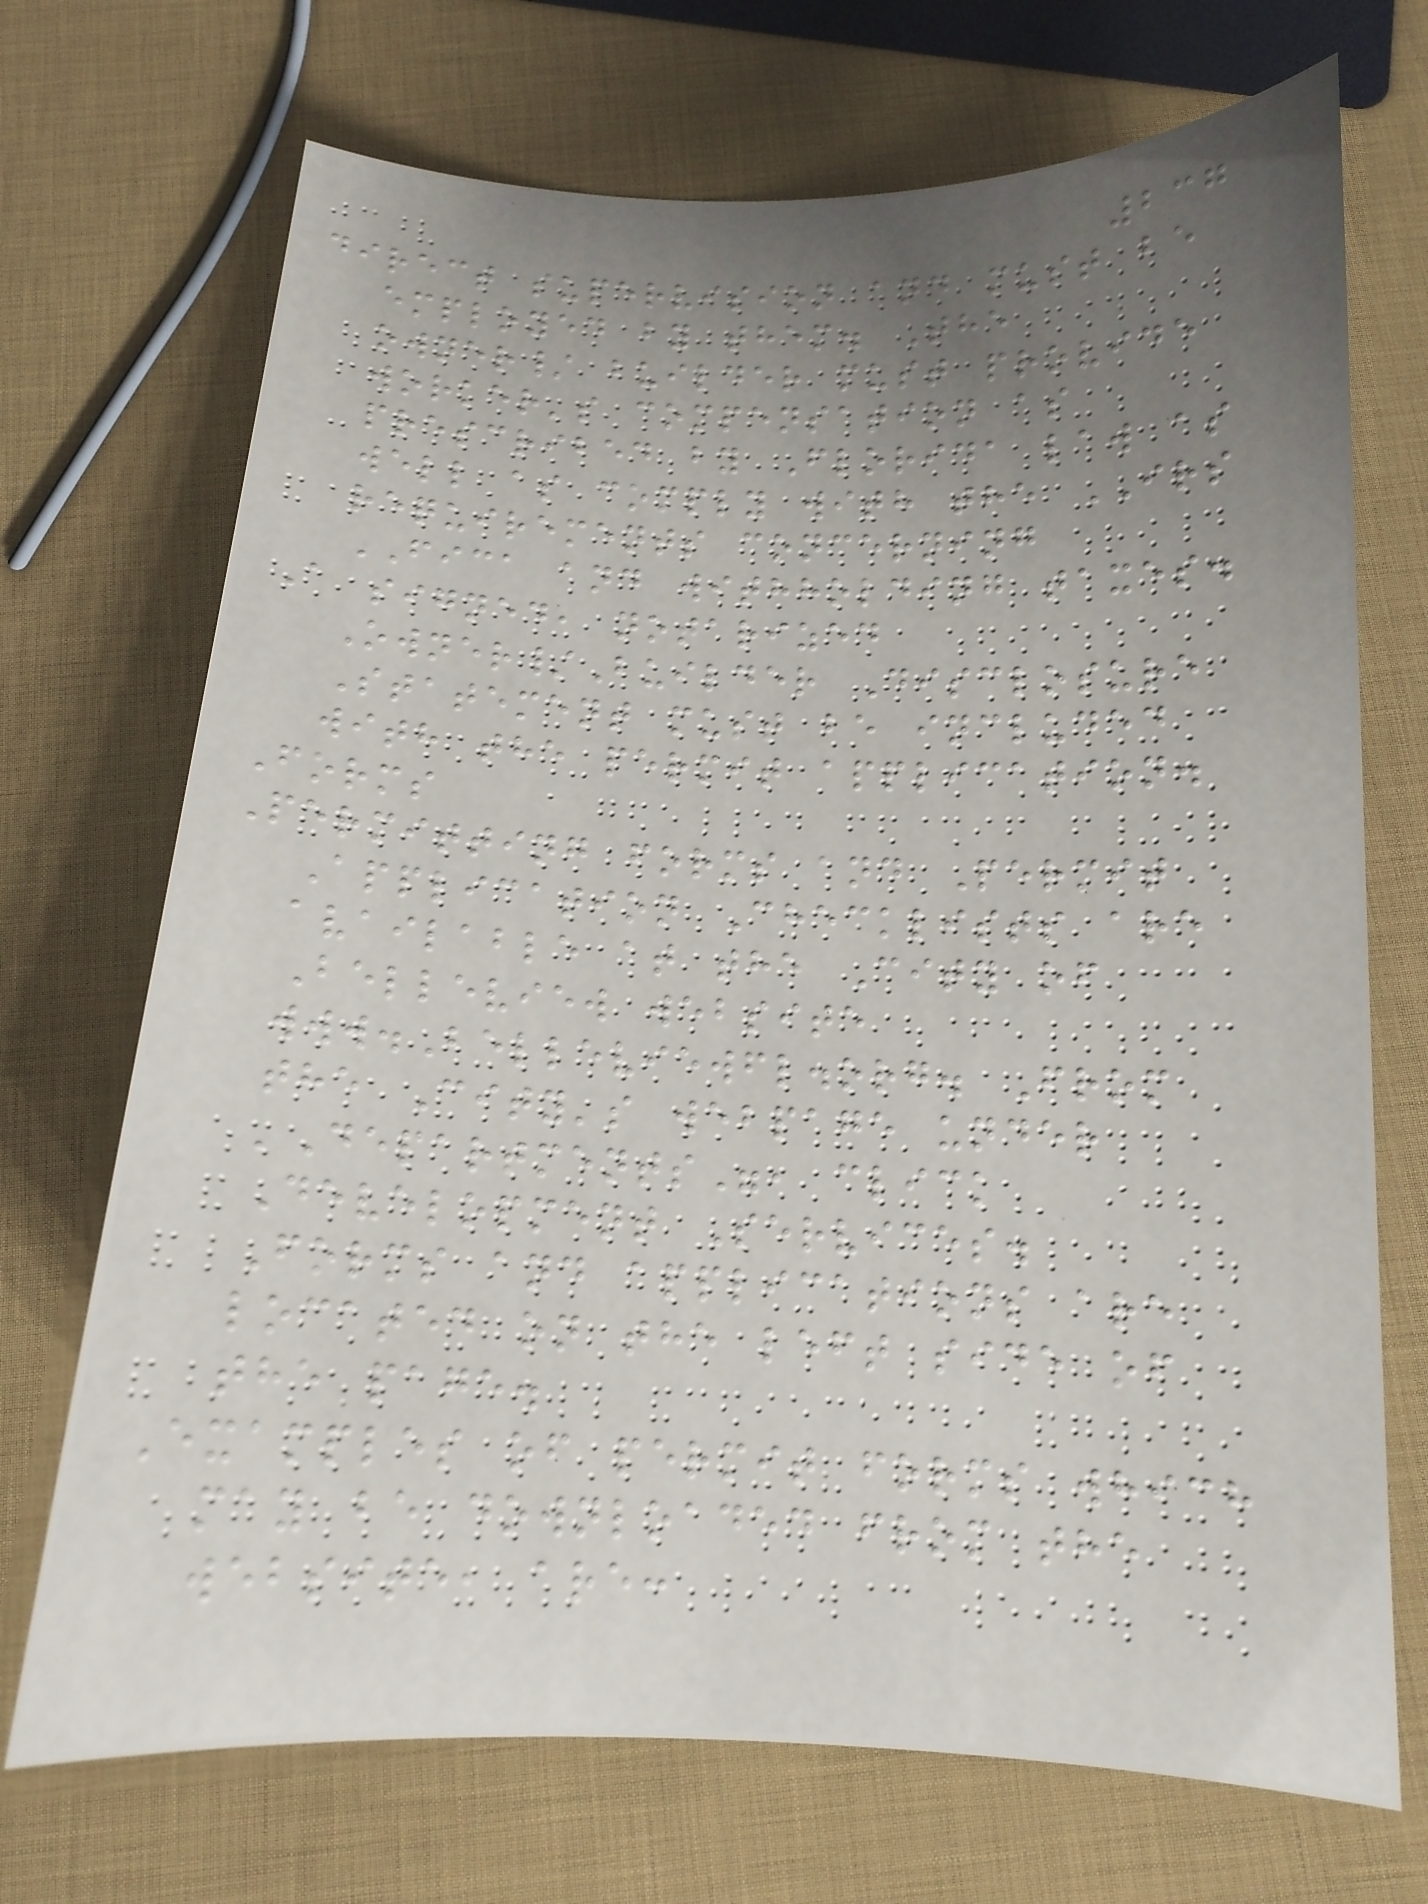237
direct supervision and must be
employed by them. The
owner/ builder must provide
worker's compensation as
prescribed by Florida law as
well as comply with the IRS
requirements concerning
FICA and withholding taxes.
A signed, notarized
Owner/Builder Disclosure
Statement must be included
with the permit application.
Forms
Permitting forms and Permit
Application Checklists are
available at the City of
Belleview website
www.Belleviewfl.org. From
the City's webpage under
'Departments", click
Development Services.
Forms and applications are
located on the left side of
the page.
Examples of permit forms which
may be downloaded from the
website, are:
